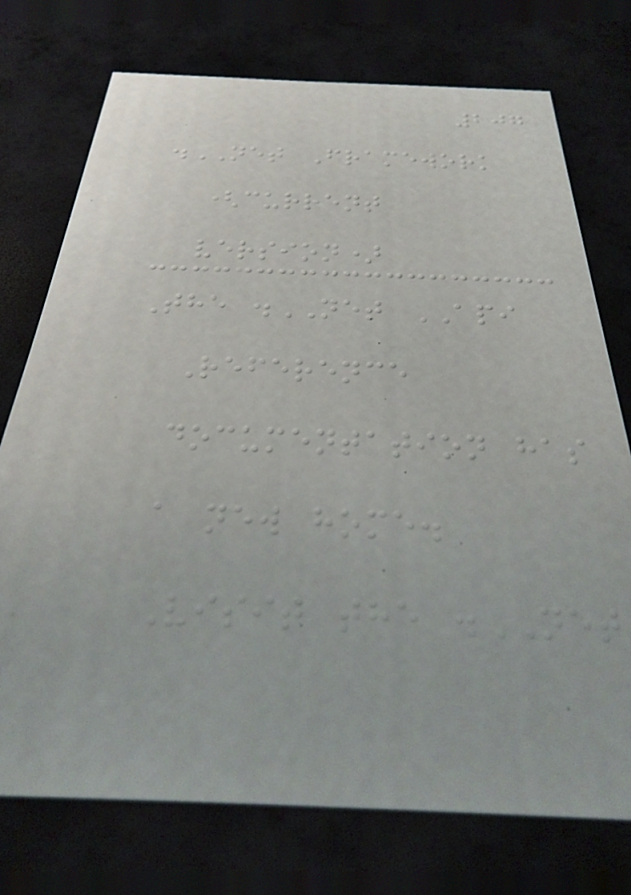207
.NET Framework
(current
version)
The .NET API
Reference
documentation has
a new home.
Visit the .NET
